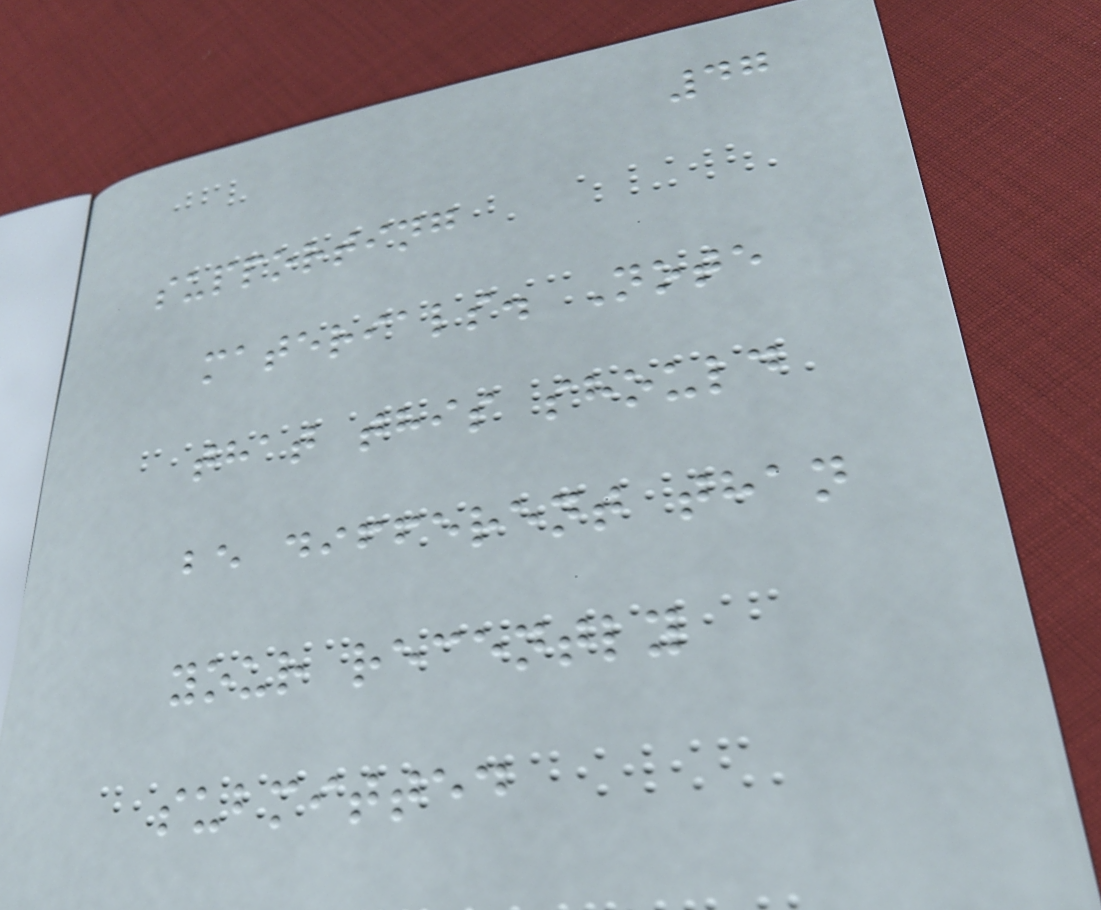47
supporting
materials. Note
that this should
be different than
your recently
submitted
